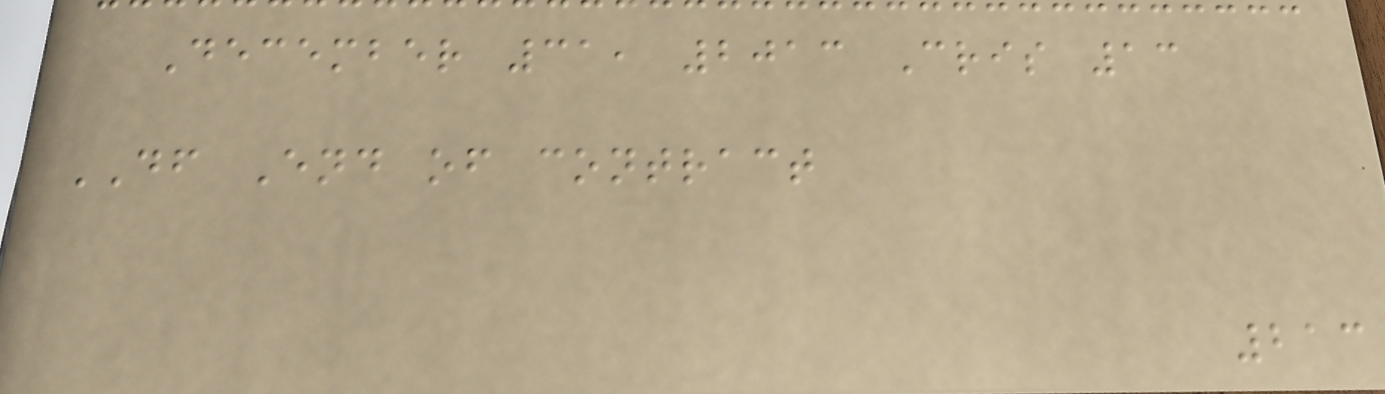December 31, 2013 Cris 13
DF End of contract
213
